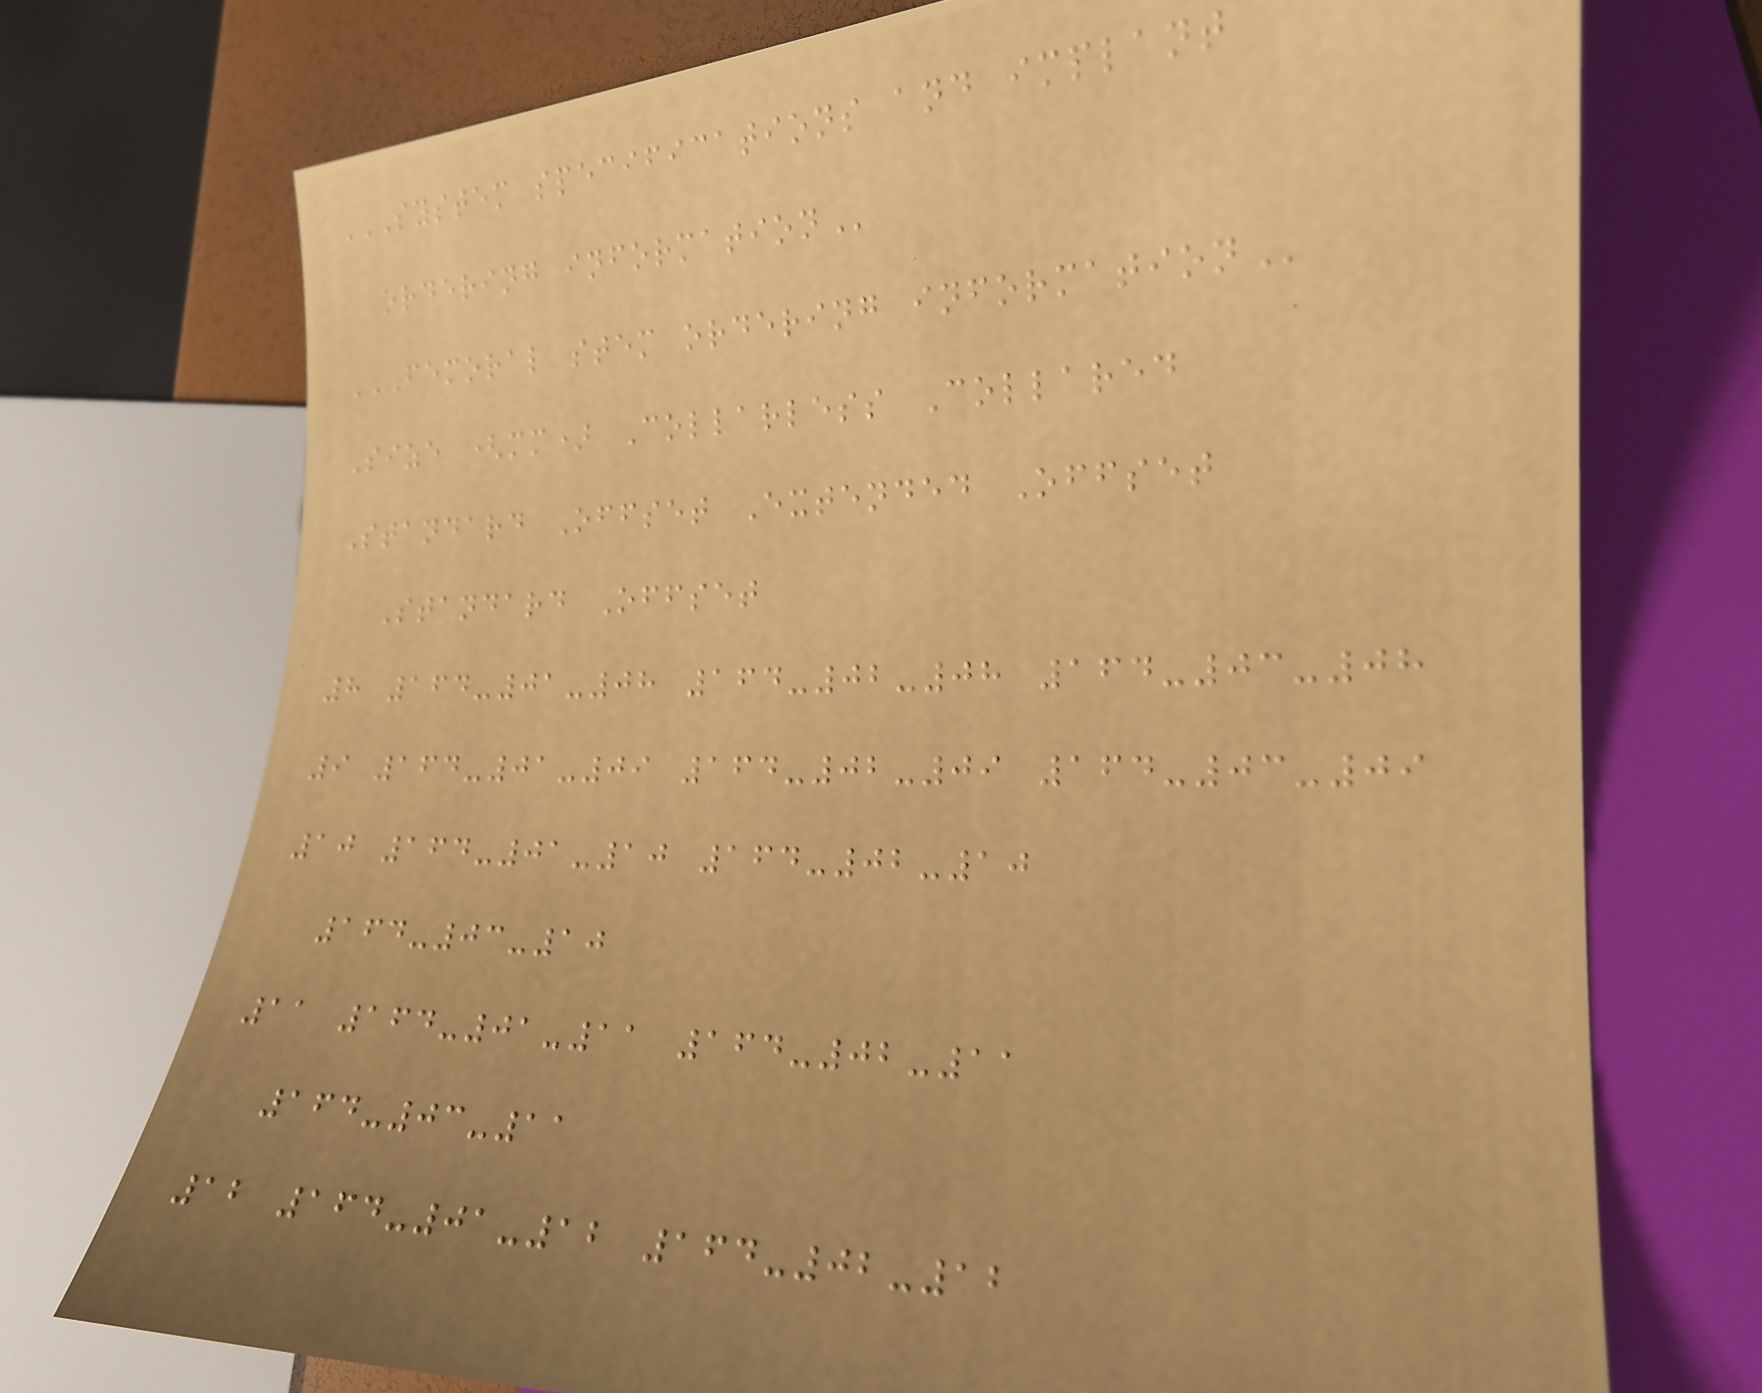SYSTEM SPECIFICATIONS AND IMPLANT
ORDERING INFORMATION
FEMORAL STEM ORDERING INFORMATION
Size (mm) Collarless Collared
Standard Offset Extended Offset
Standard Offset
8 164-01-08 164-02-08 164-03-08
9 164-01-09 164-02-09 164-03-09
10 164-01-10 164-02-10
164-03-10
11 164-01-11 164-02-11
164-03-11
12 164-01-12 164-02-12
